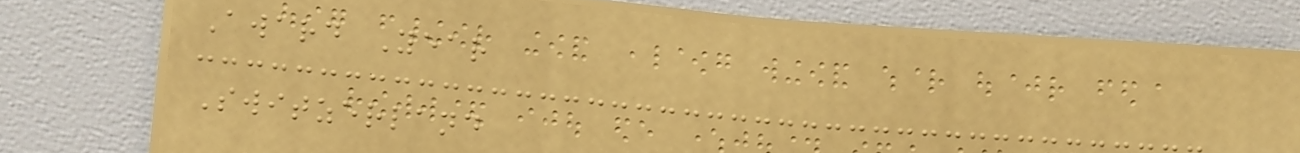Award Year
Switzerland
